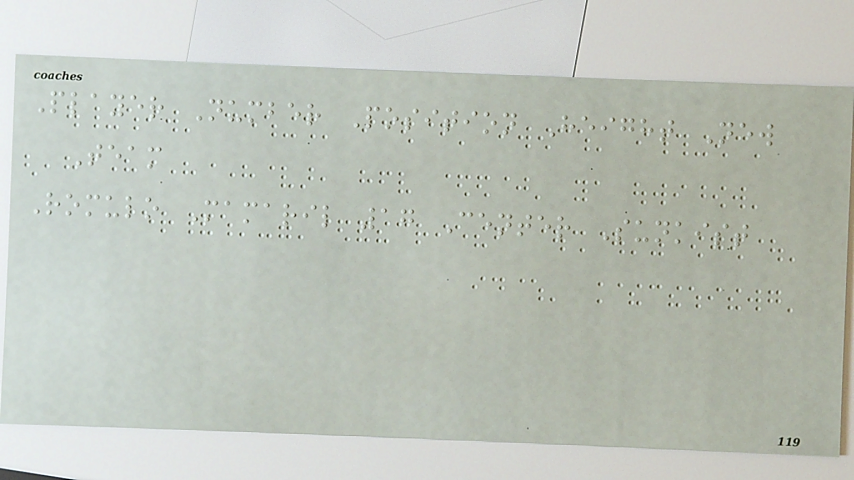Player Number Position Height New
Team
Romulo Mamaril 17 Center Sunkist
